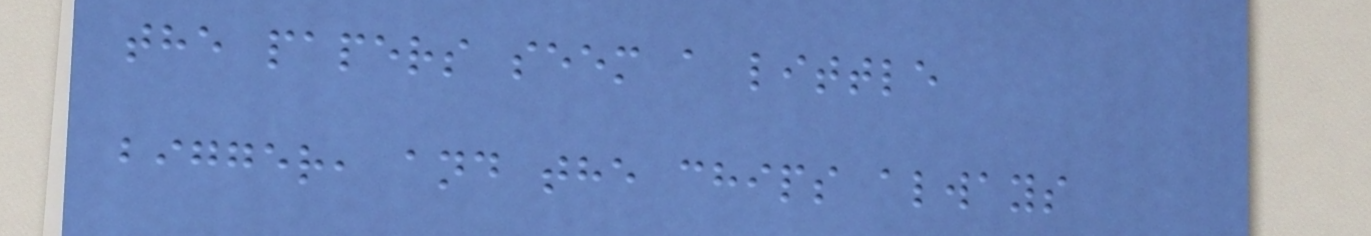the papers seem a little
bigger, and the chips always
